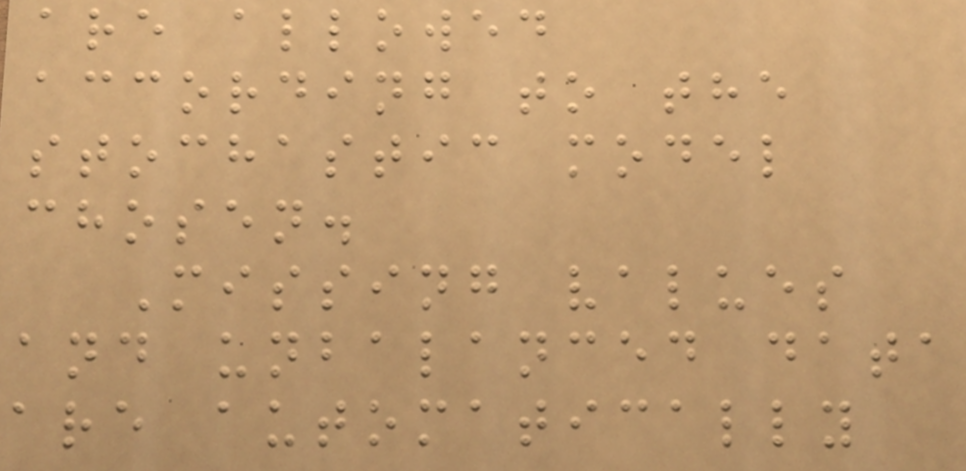are allowed
according to the
stochastic model
chosen.
Missing values
and unbalanced data
are automatically
